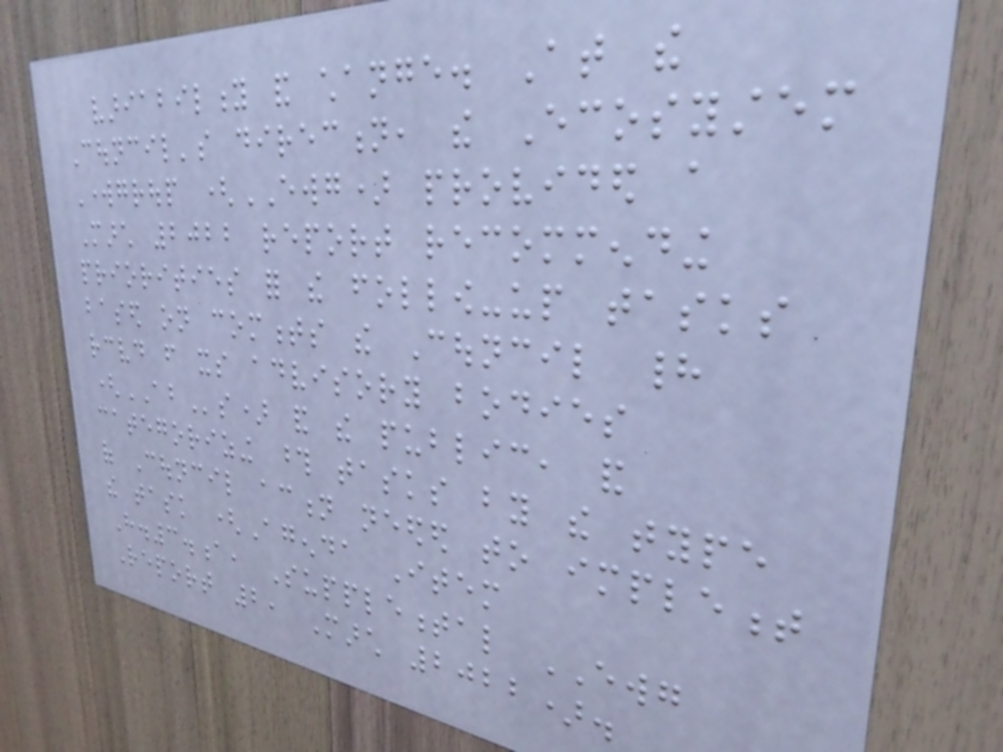variability and change. At the
Council's direction, the Ecosystem
Workgroup (EWG) provided a
March 2022 report recommending
priorities for the follow-up tasks
based on comments the Council had
received from its advisory bodies
(ABs) and the public, and
categorizing those tasks by the type
of Council action needed to implement
the task (Agenda Item
H.3.a, Supplemental EWG
Report 2, March 2022).
